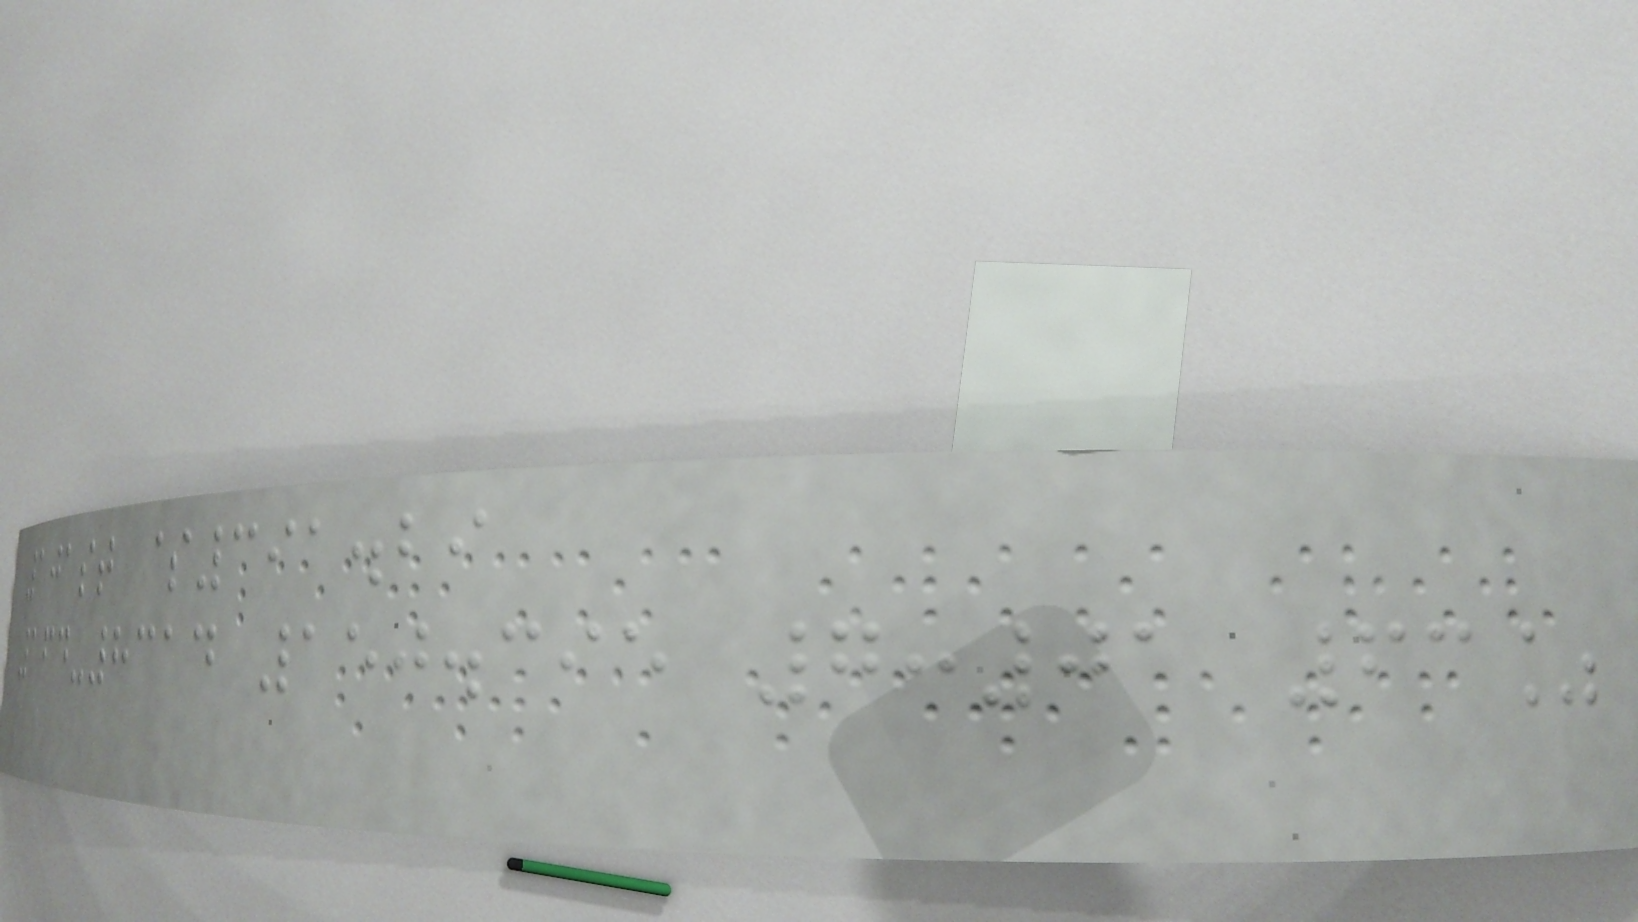101st $391.29
164-8314 150.395 7:01 63%
